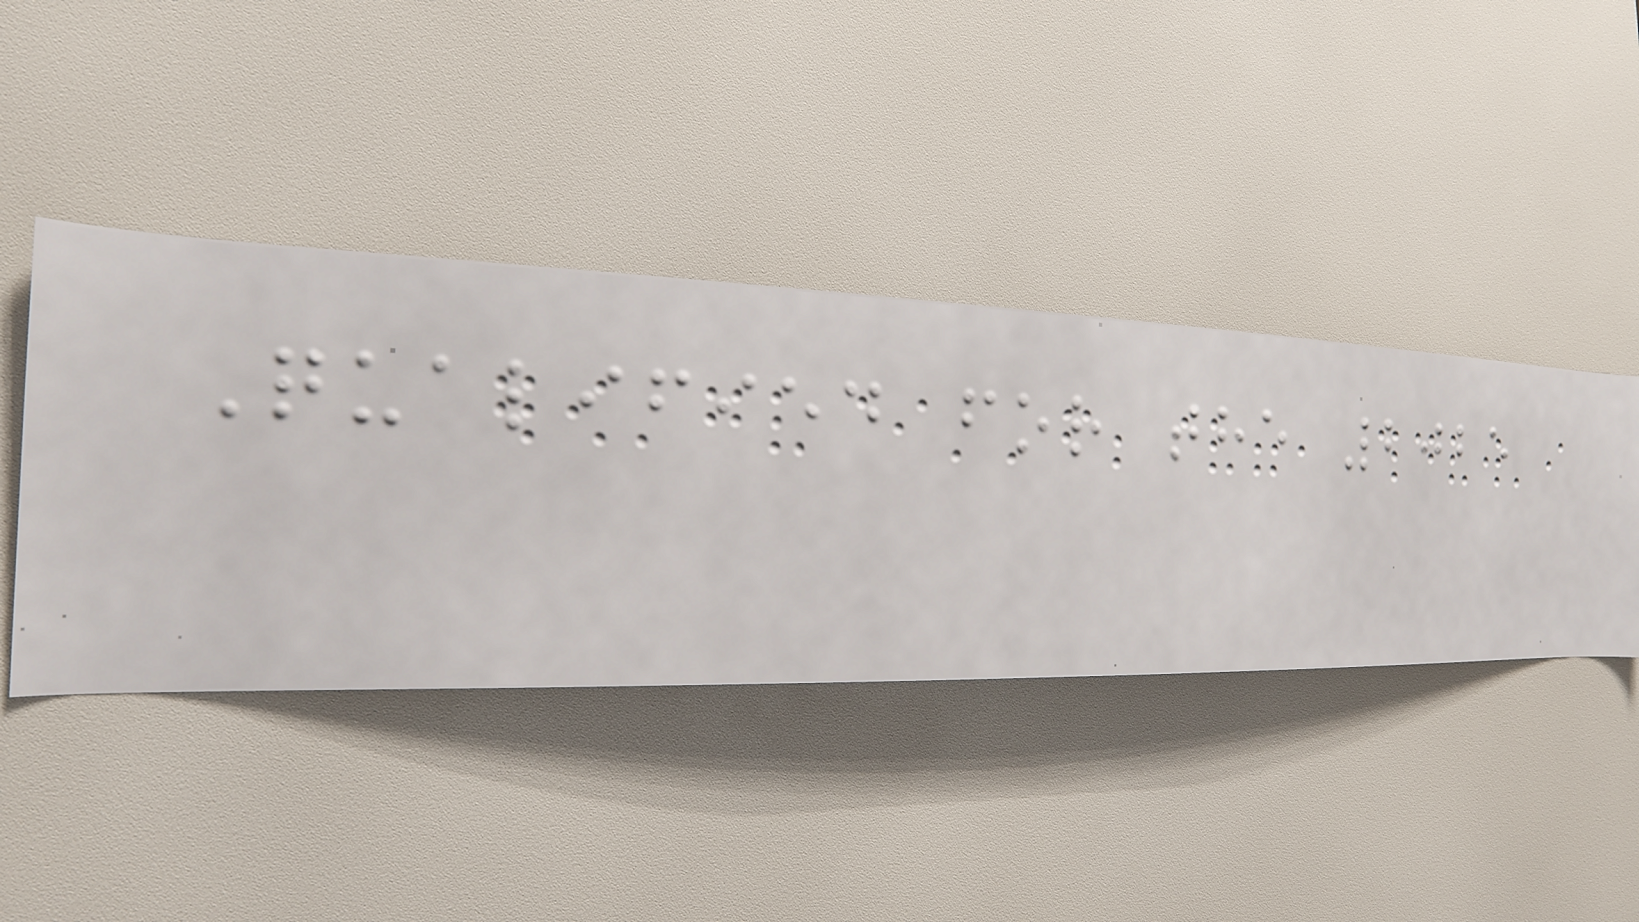Qualified for the 2025
